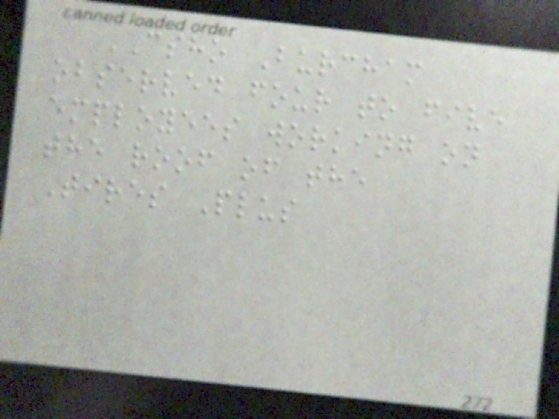CSHO Burcham
observed four to five
employees working on
the roof of the
Tires Plus
